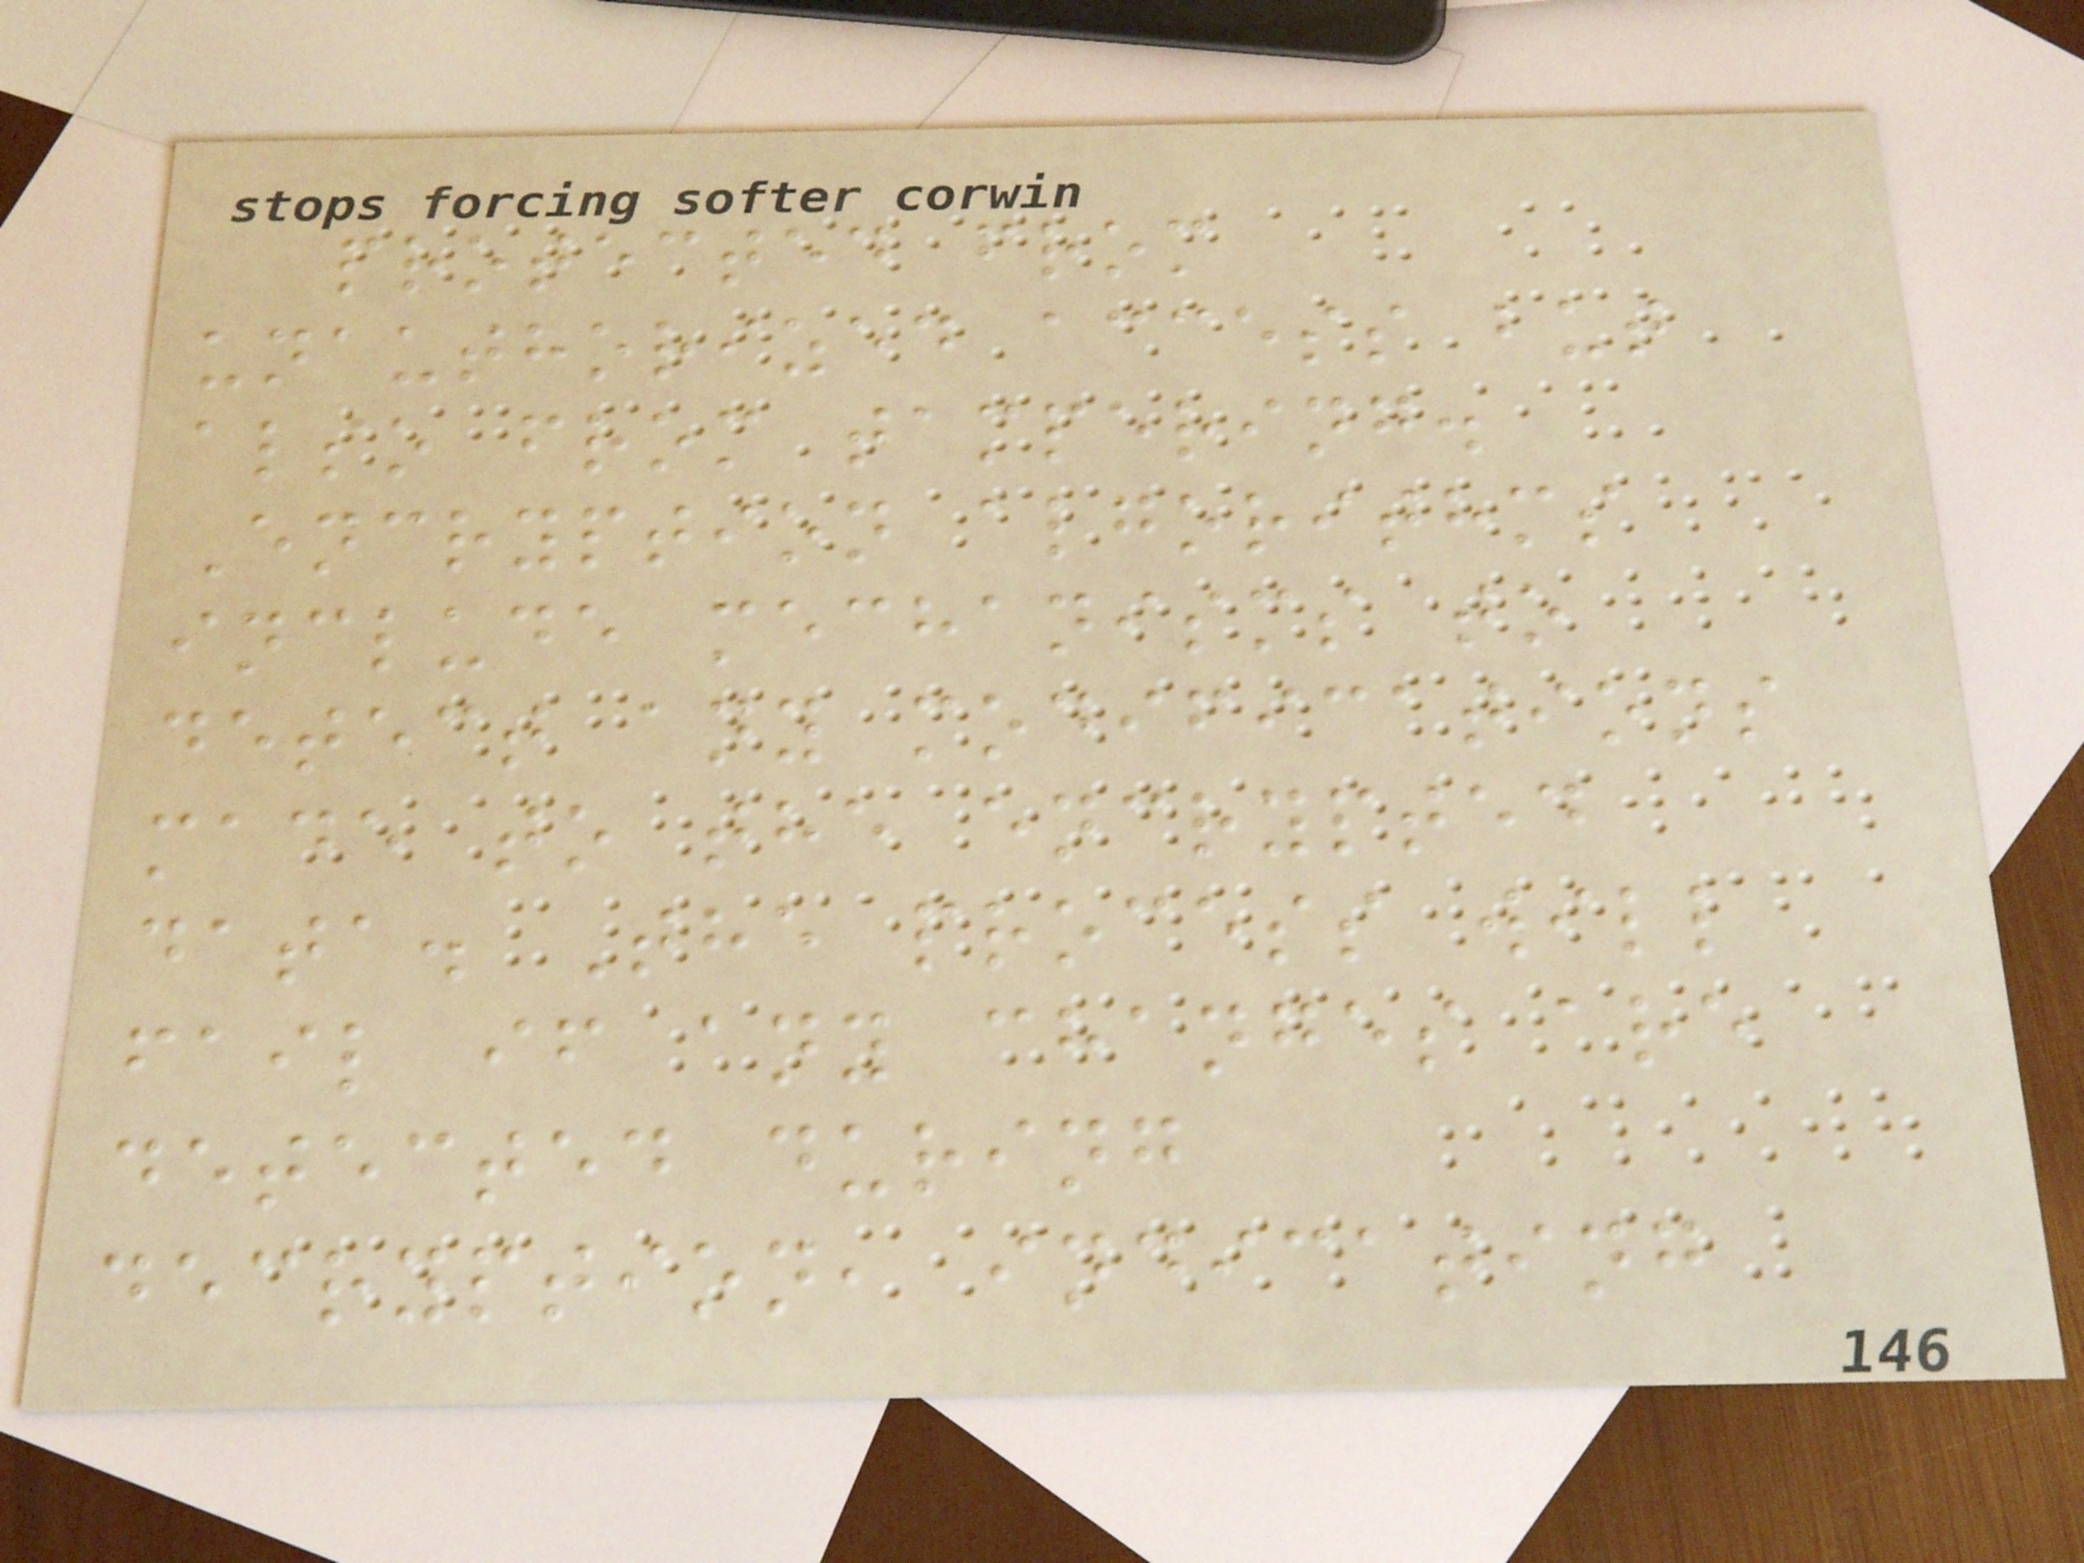protected from
unauthorized access but
also from tampering.
Encryption algorithms
include mechanisms to
detect any modifications
made to the encrypted
data. The process will
fail if any changes are
detected during
decryption, indicating
